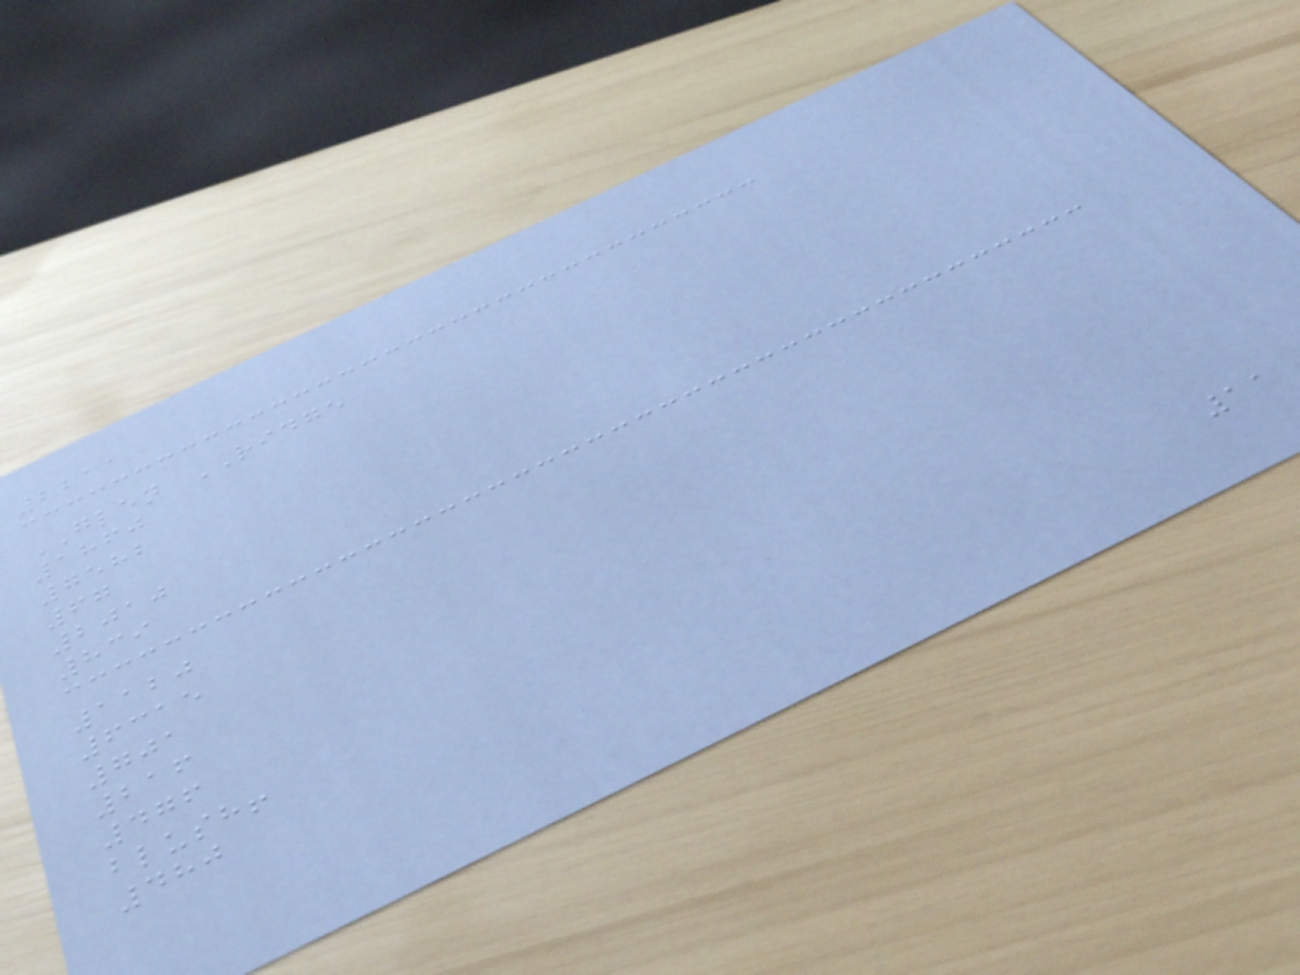2211
GLEN RIDGE
1860
7582
67
2010
839
1120
6315
701
216
476
blush!
480
11
